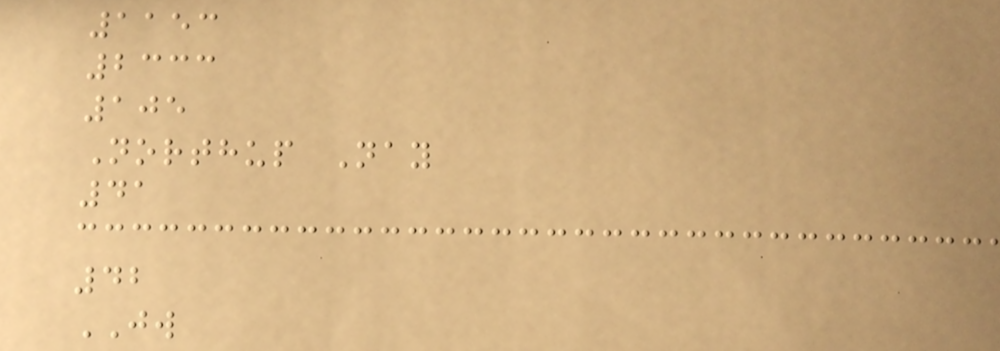1153
2333
105
Northup Nay
41
42
JW
